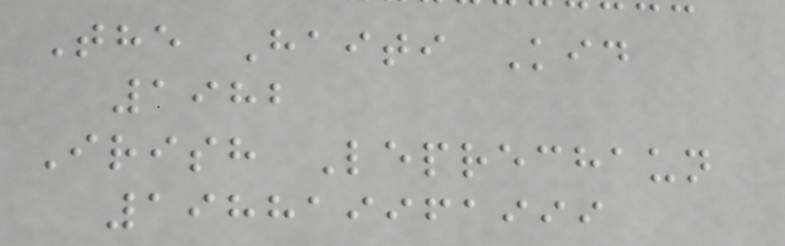The Haiti Kid
1982
Irish Leprechaun
198819961999
